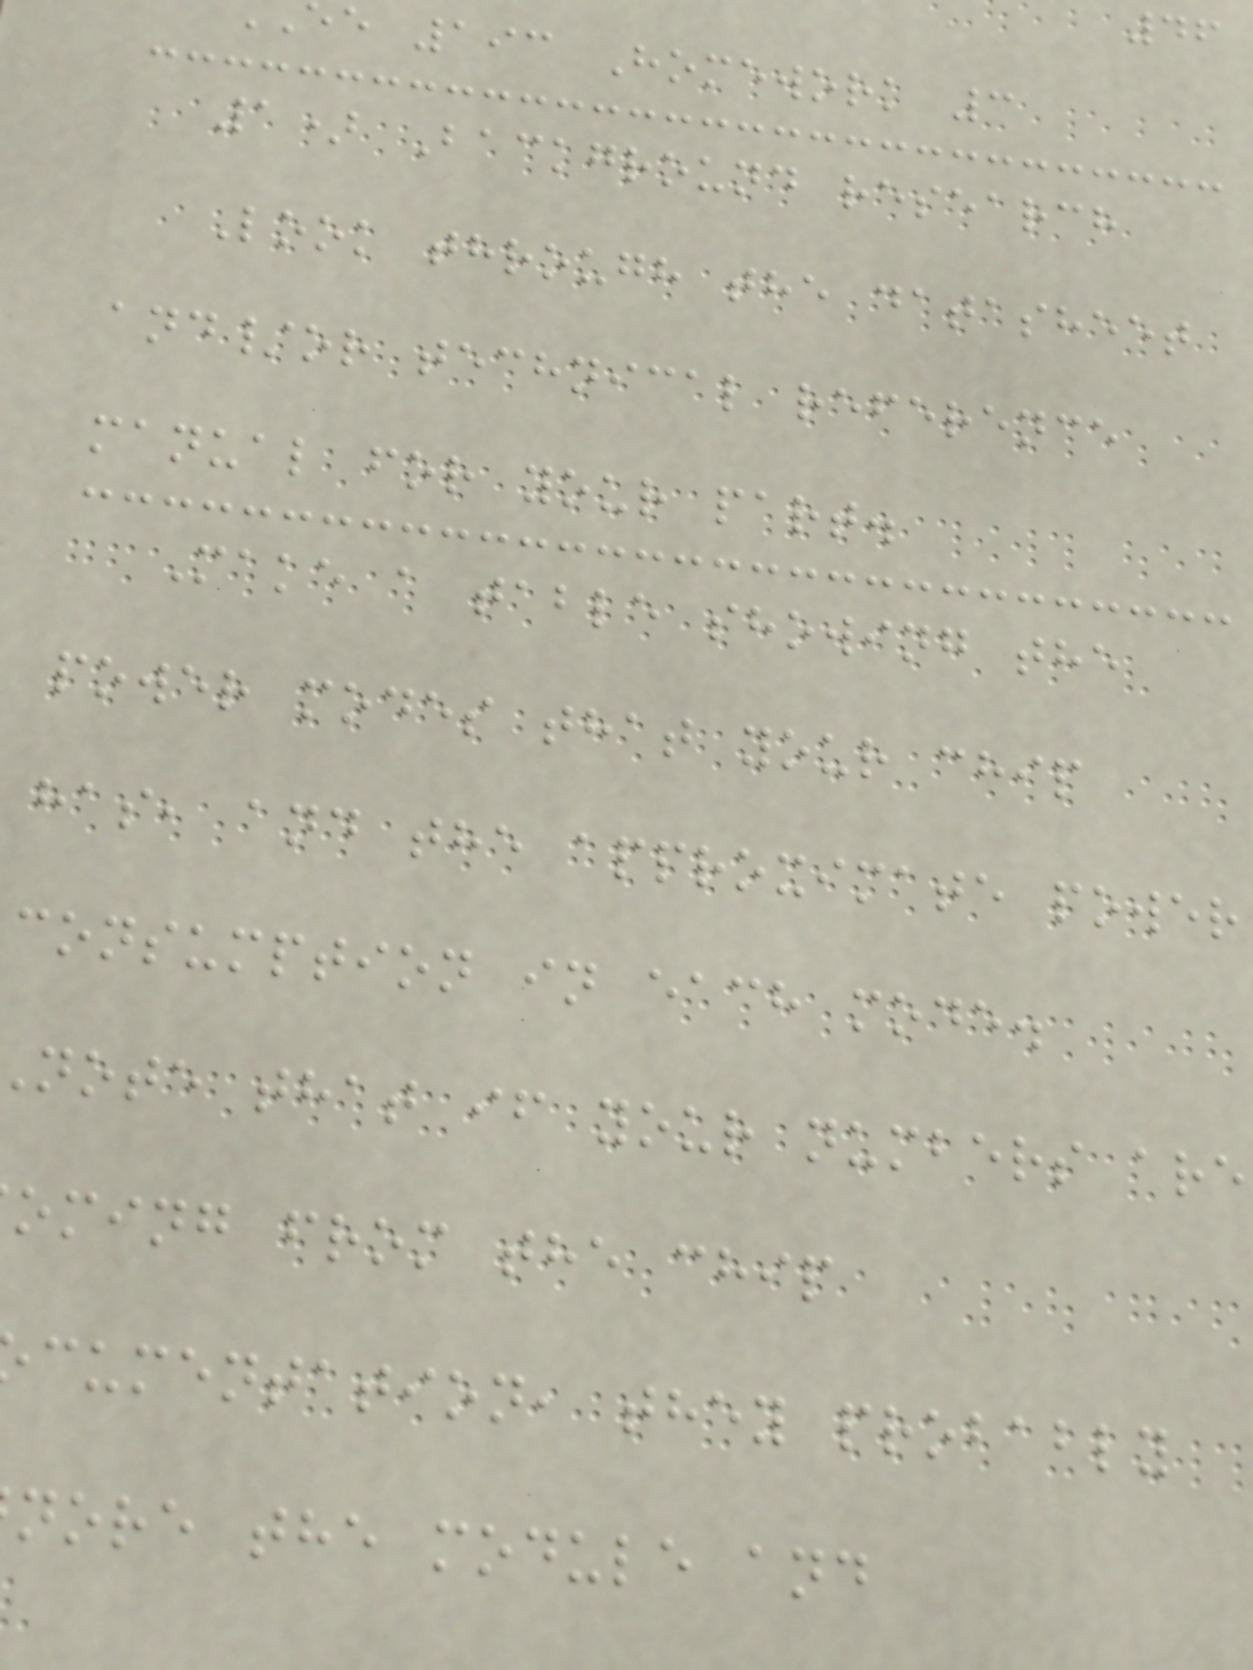46
e 193 Homework 3
1) Background research
Look through the datasheet
and/or technical reference
manual for your part.
Make a table showing the
power modes that your chip
has, and the approximate power
consumption in each mode.
note that if your numbers are
oming from the chip
cumentation, they probably
nore the module and
